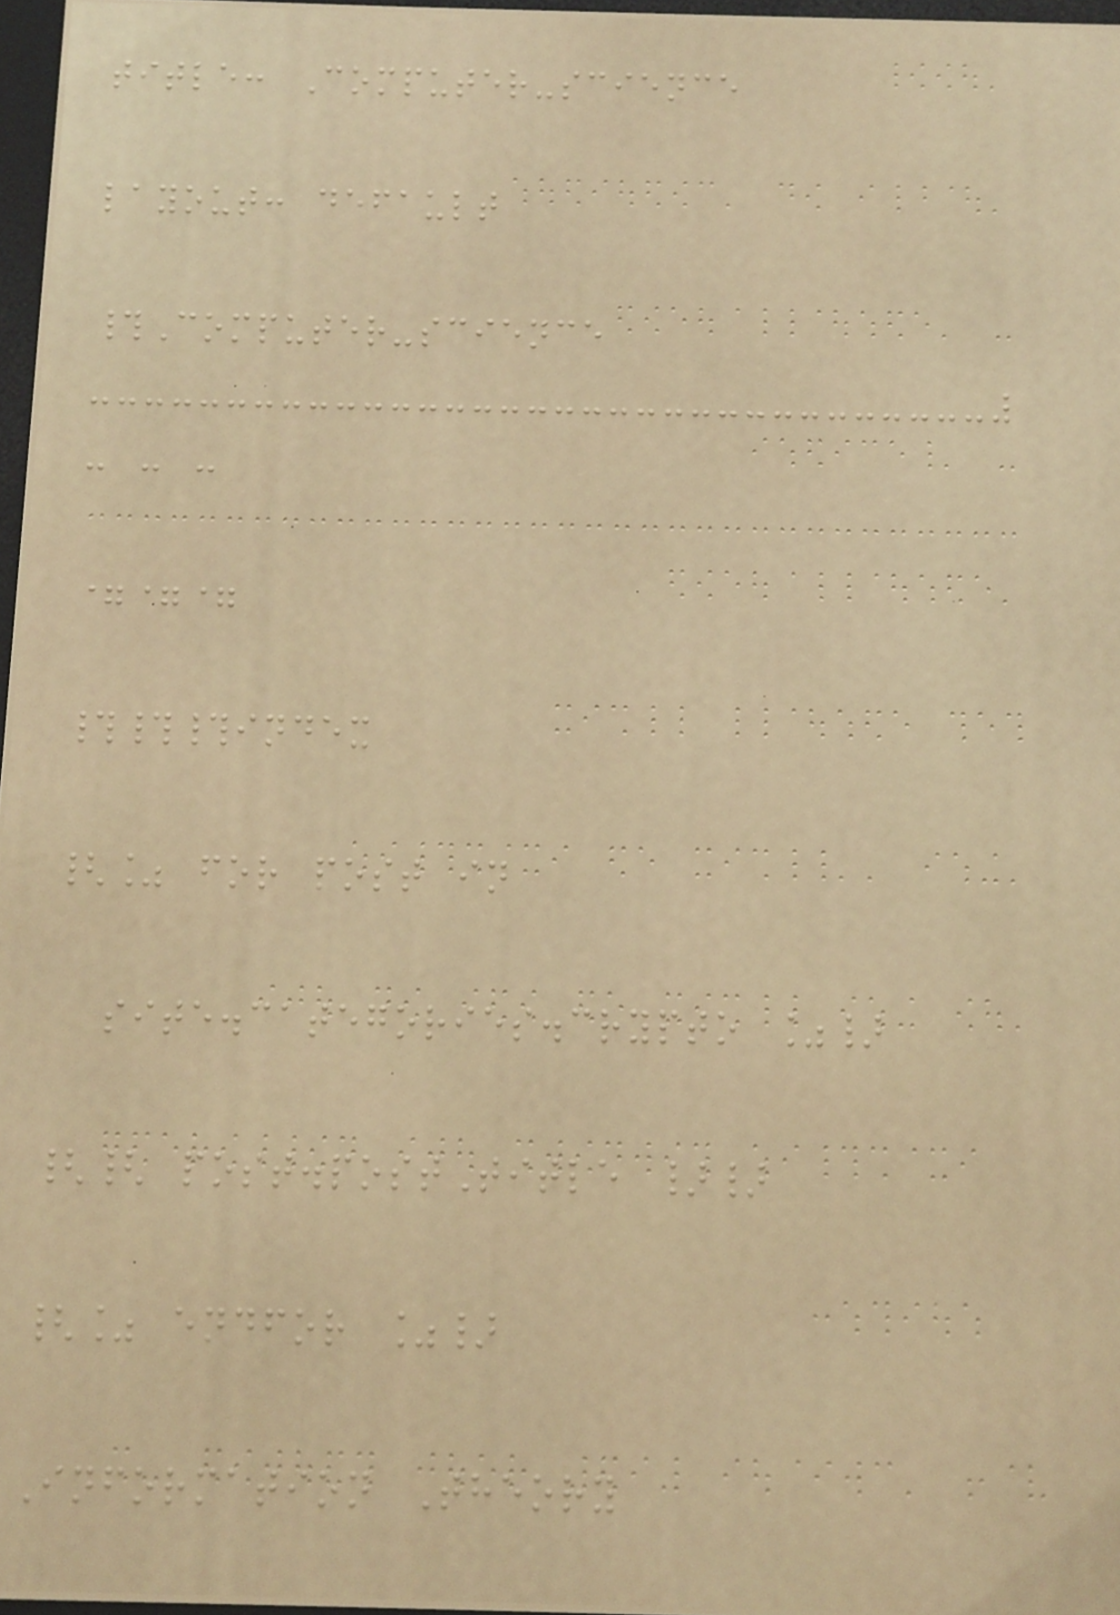title: Computer-science
layout: default
#Computer-science
- - -
===
###index
{% for post in
site.categories.crypto %}
{{ post.postTitle }}
{% endfor %}
Information Theory
